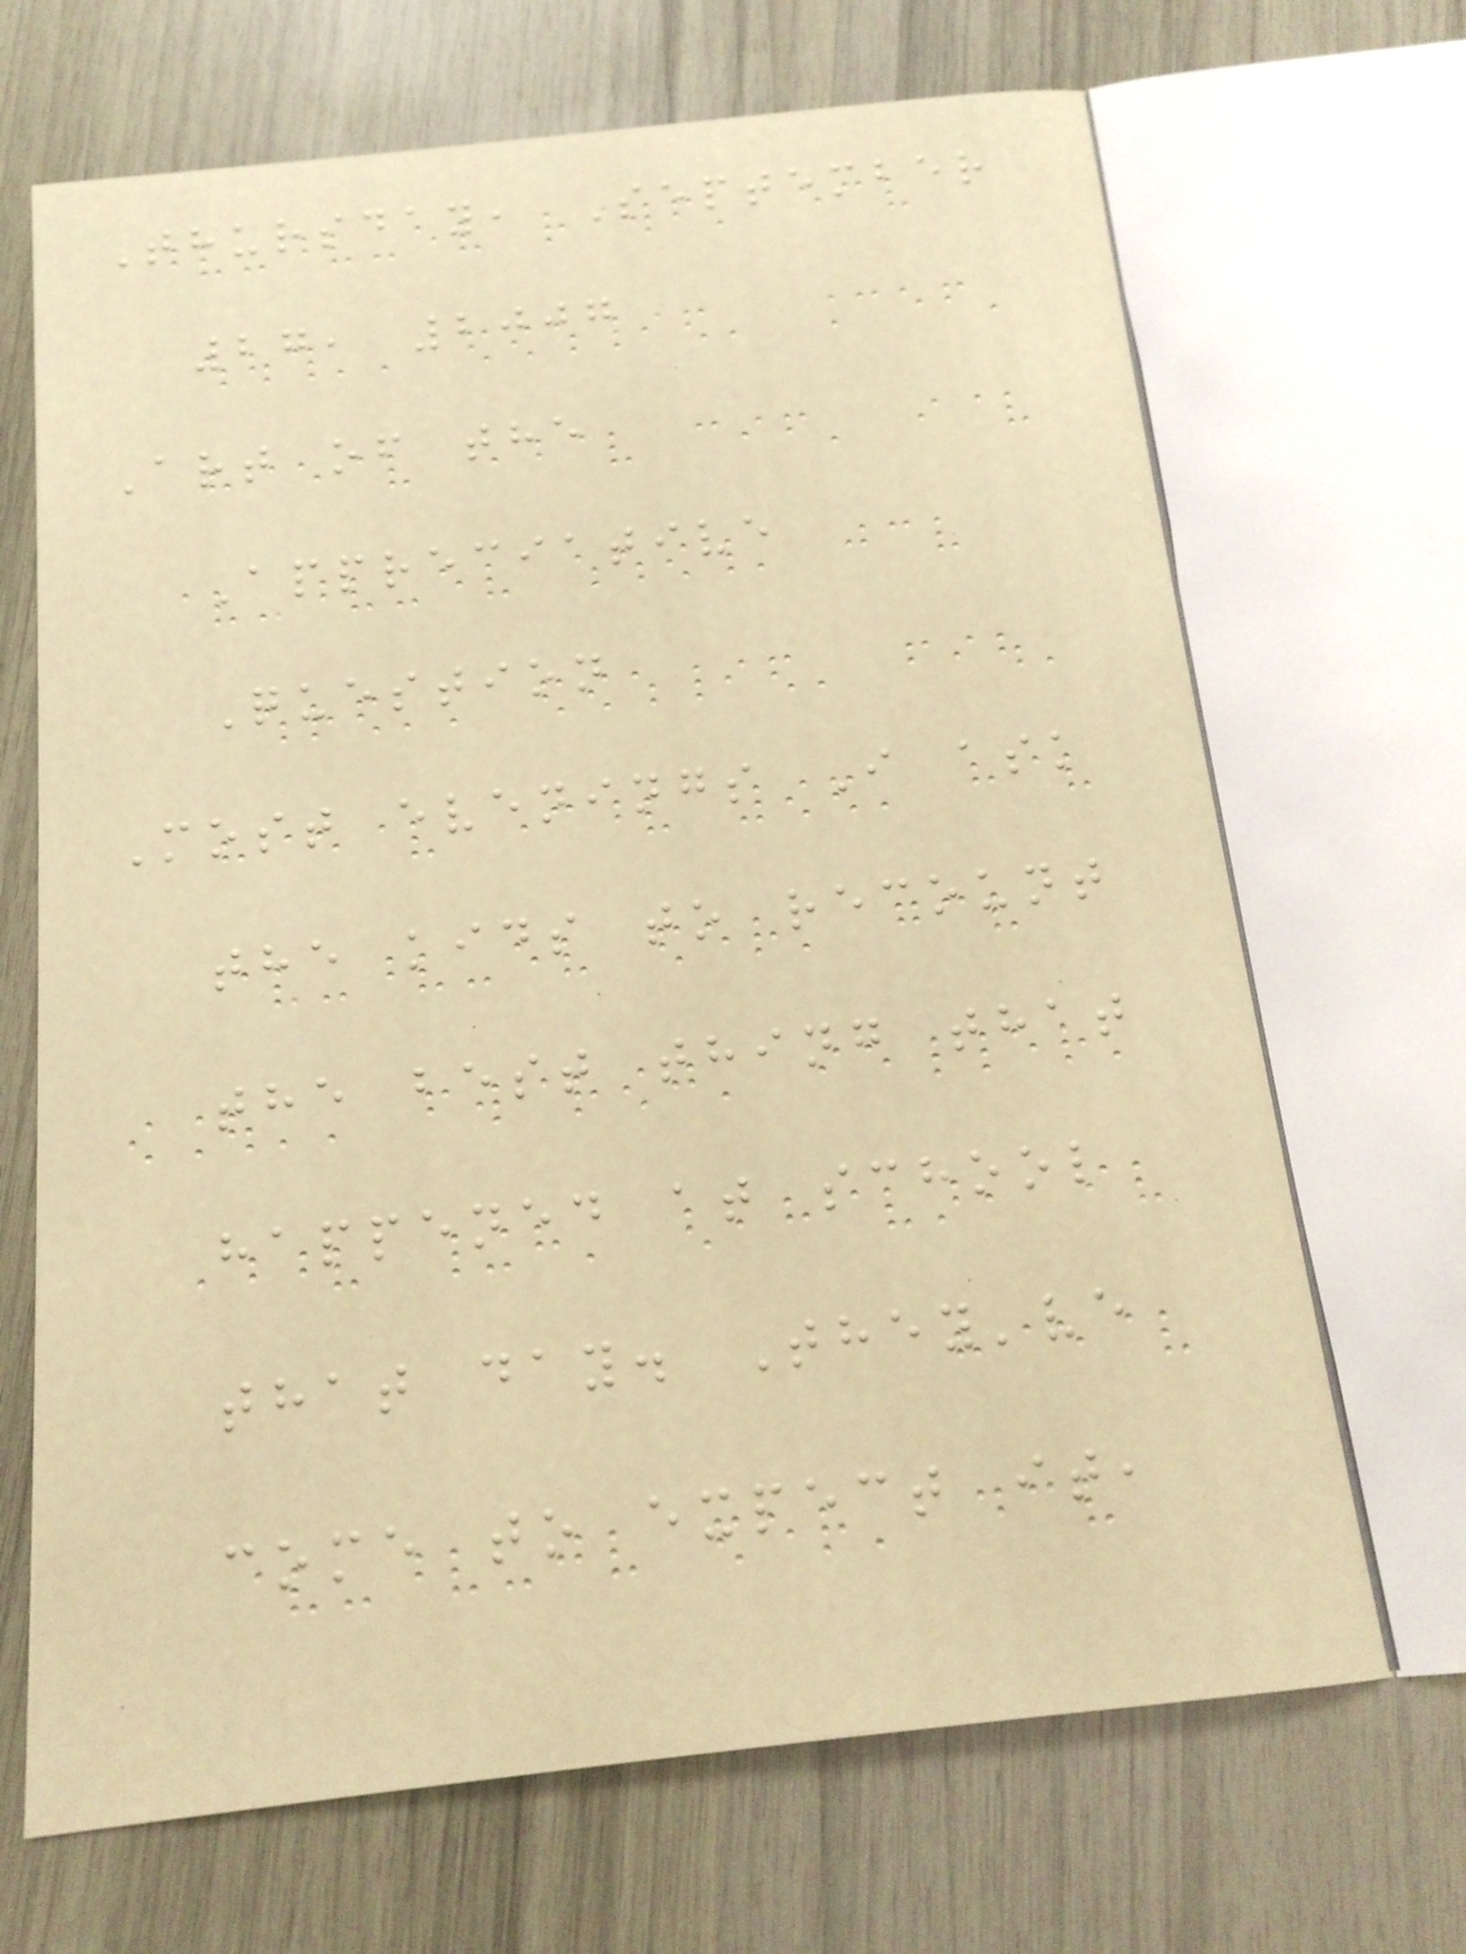Thursday, September
27, 2007
Art of the
Appreciative
Question
Most evenings I ask
the kids to recount
the best thing that
happened at school
that day. They've
come to expect it,
